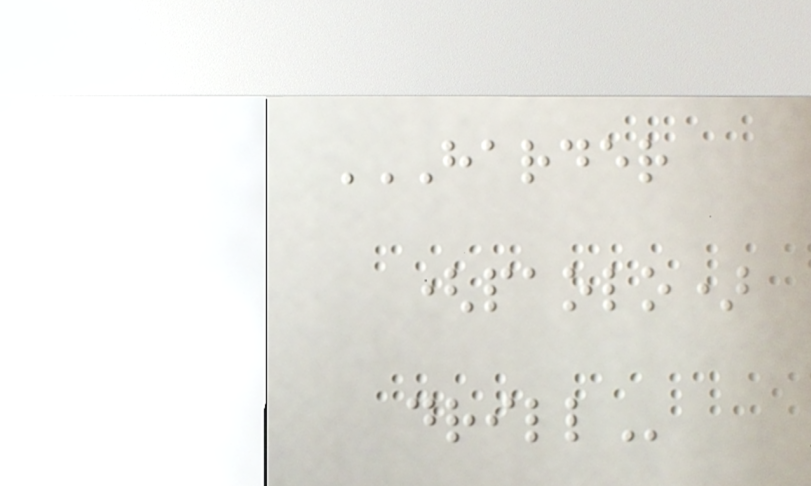HARDER
(PAOLO)
DRILL
